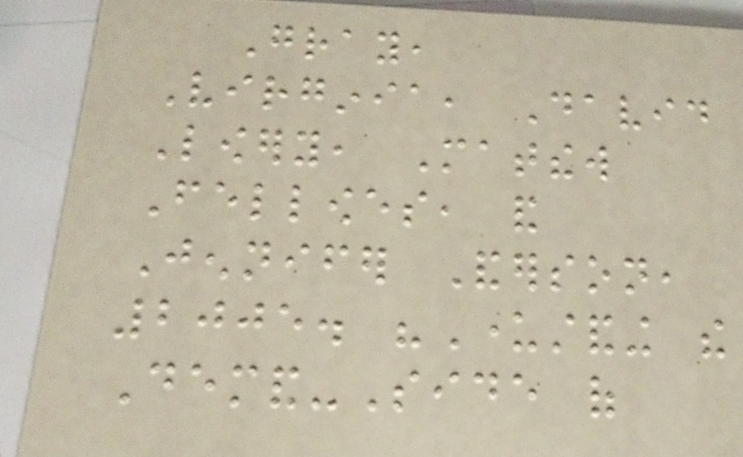Gray,
Virginia, David
Lowery, Matthew
Fellowes, and
Jennifer Anderson,
2005. "Understanding the
Demand-Side of
